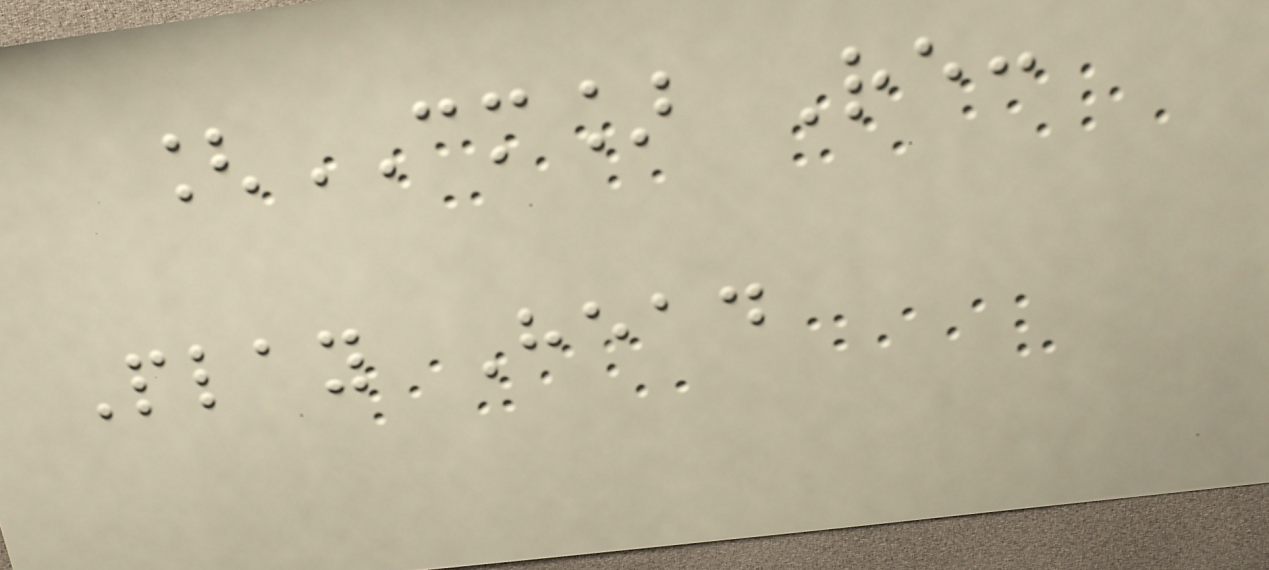[CM] Re:
Play Head
